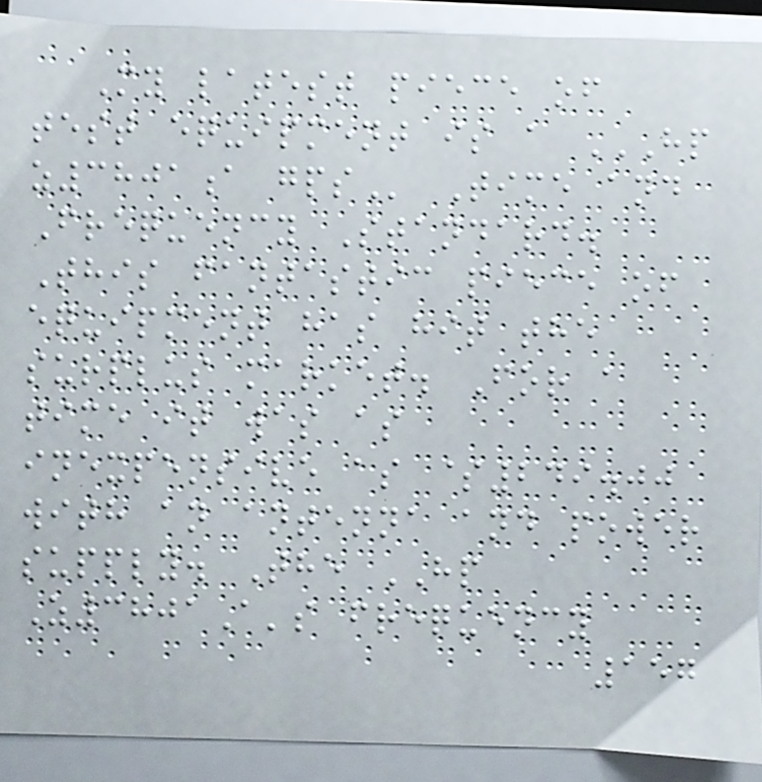My latest piece of
test equipment is a HP
Z3801A GPS Time and
Frequency Standard.
This fantastic piece of
equipment has hit the
surplus market. For a
time it was as
inexpensive as $249.00
with an antenna and power
supply. The HP
Z3801A's frequency
157
